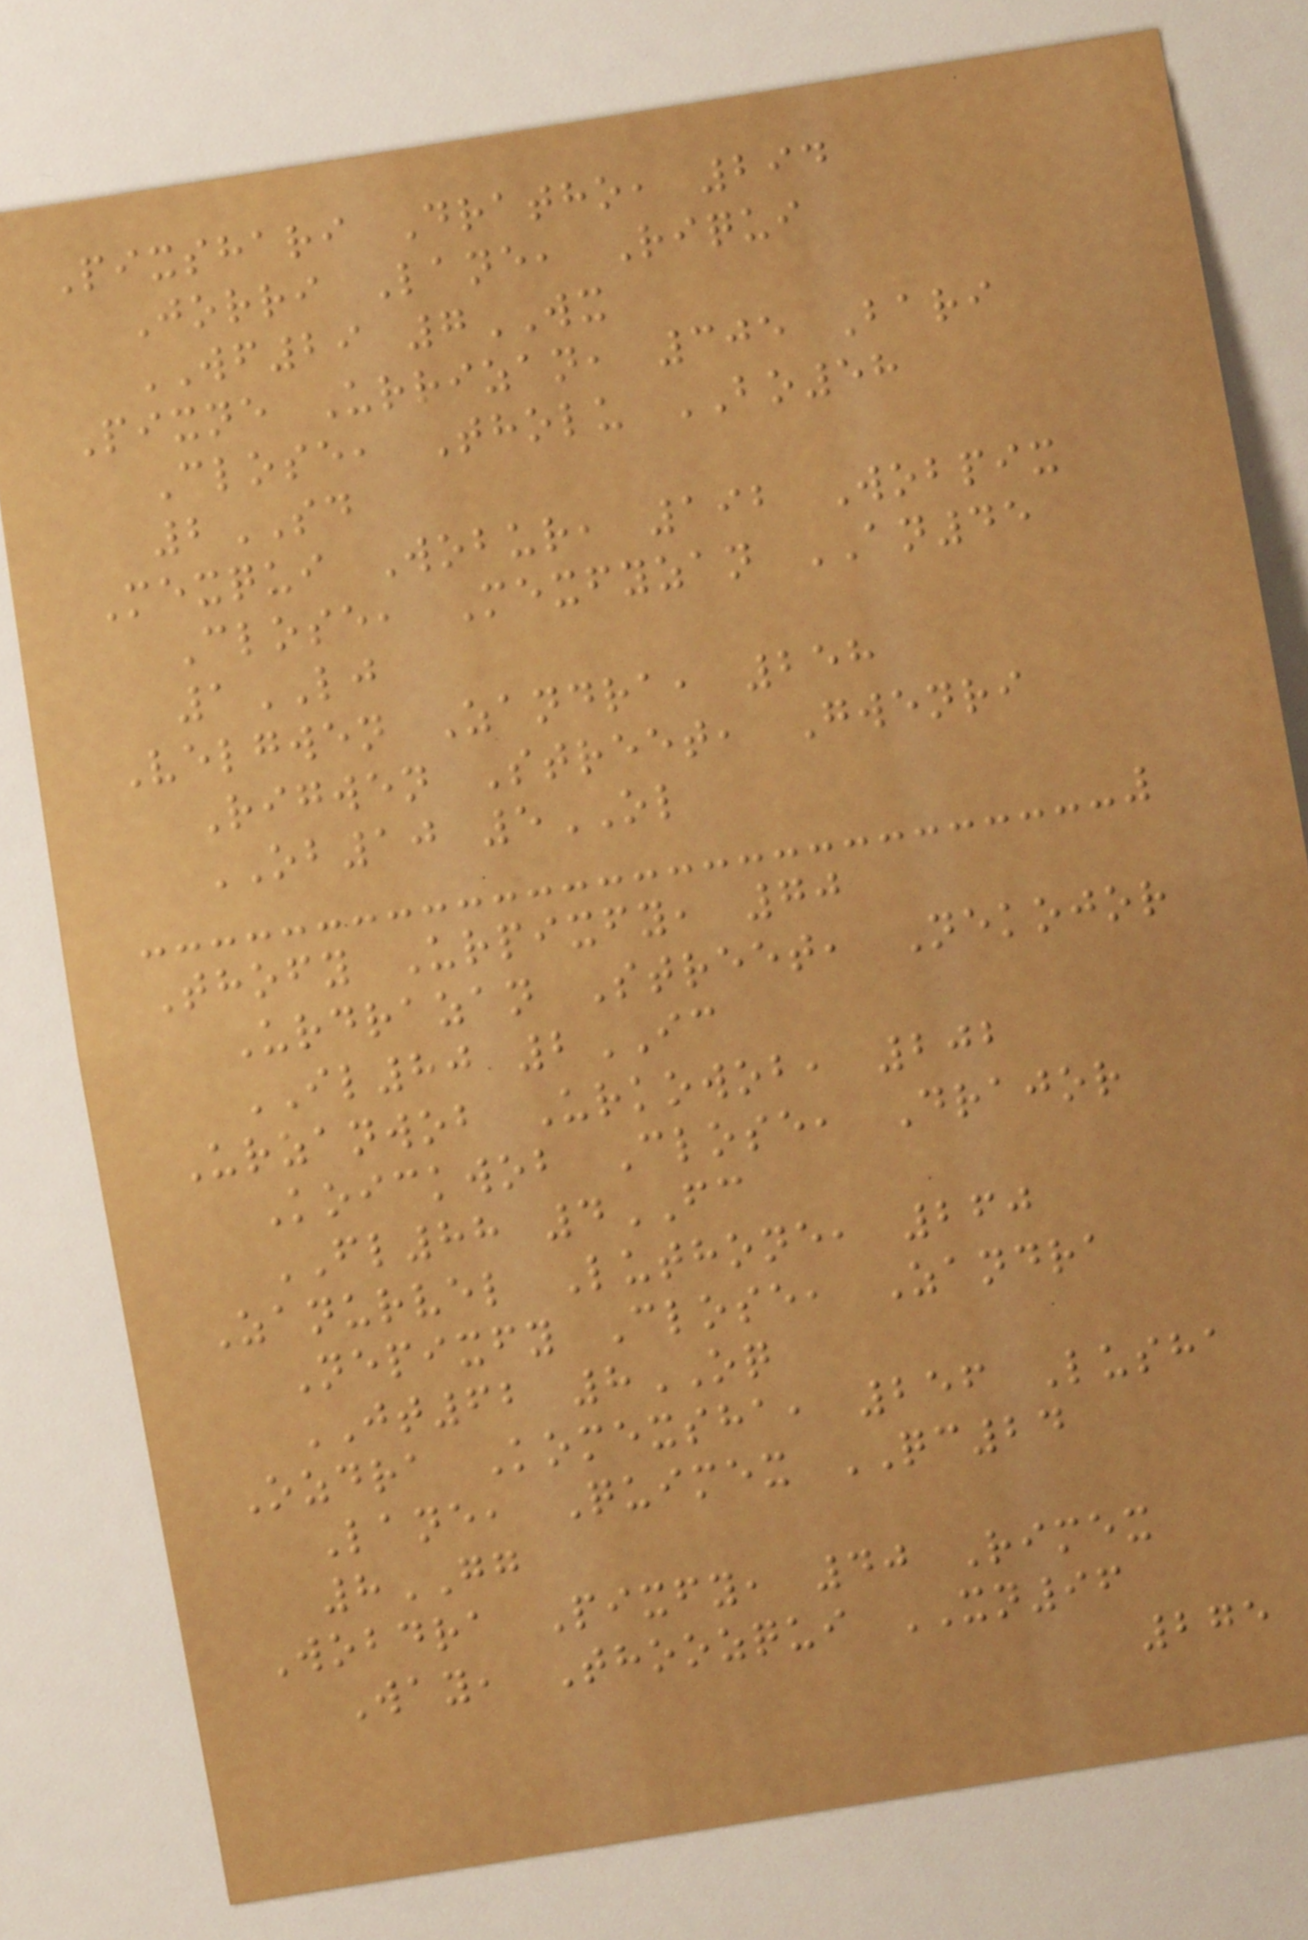Pixshari Dratho, 294
Jorri Lane, Riqui
WF29 7WX
Pixne Urrizan, 305 Bari
Close, Tholu BO58
2SD
Mexqui Wobur, 192 Wobpix
Close, Mexfyzan AN45
1LJ
Velgwen Zandra, 258
Rigwen Street, Gwenri
OB10 5OL
Thofy Urpixfy, 70
Urdrazan Street, Nekojor
IL80 2IC
Urzanwob Urkowob, 202
Koickwob Close, Drajor
FL88 4FC
Zanurvel Luthone, 260
Nepixfy Close, Zandra
JT62 8OQ
Ozdra Komexsha, 256 Lusha
Lane, Quimex QC24
8GG
Wobdra Pixfy, 40 Rimex
Way, Thoozqui XN96
275
